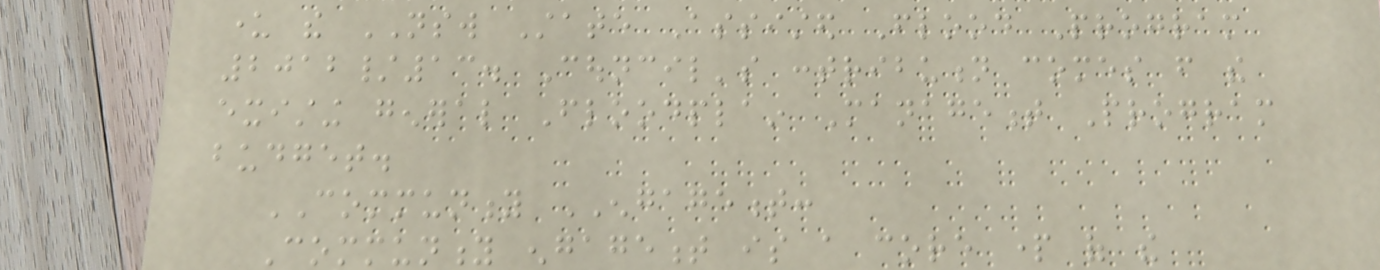under the NSW State Assisted Flood Program
2012/13. Council's contribution comes from the
existing general Floodplain Management Program
budget.
COMMUNITY ENGAGEMENT:
Community engagement is a core part of the
